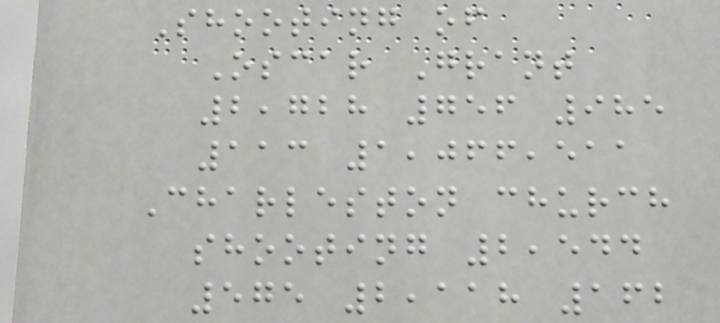Shooting of
Oscar Grant
2,728 756 985
113 1,066,511
Charleston church
shooting 2,544
575 2,118 162
